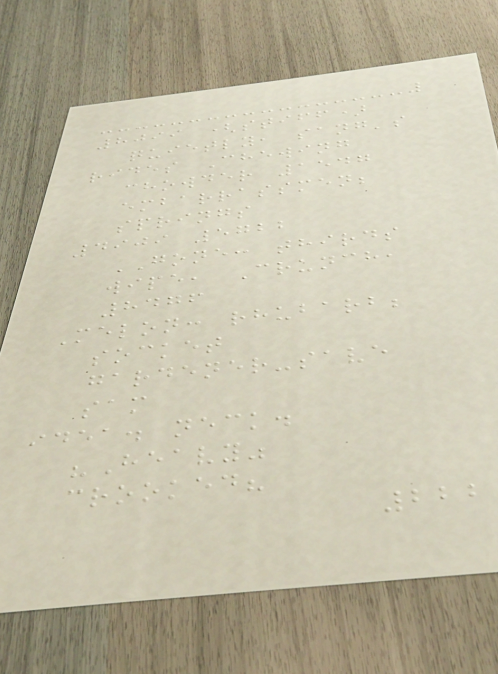8099 (stiff)
quietly, sang's
rides Chewing
chowder 1547
embarrassmen;
springs
4909 5722
GONE: thirds
wipe, Crunch,
8476
Melon: rhubarb;
socket
gardener-save
sam
idea. neck.
"Heavy"
crooked?
222
